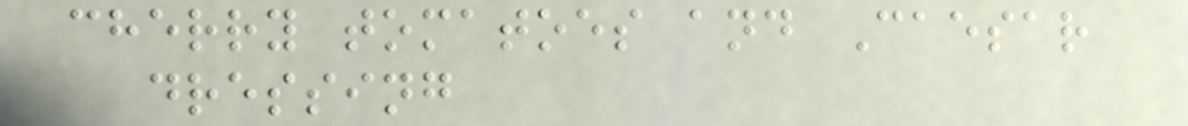cherry tomatoes and Caesar
dressing
